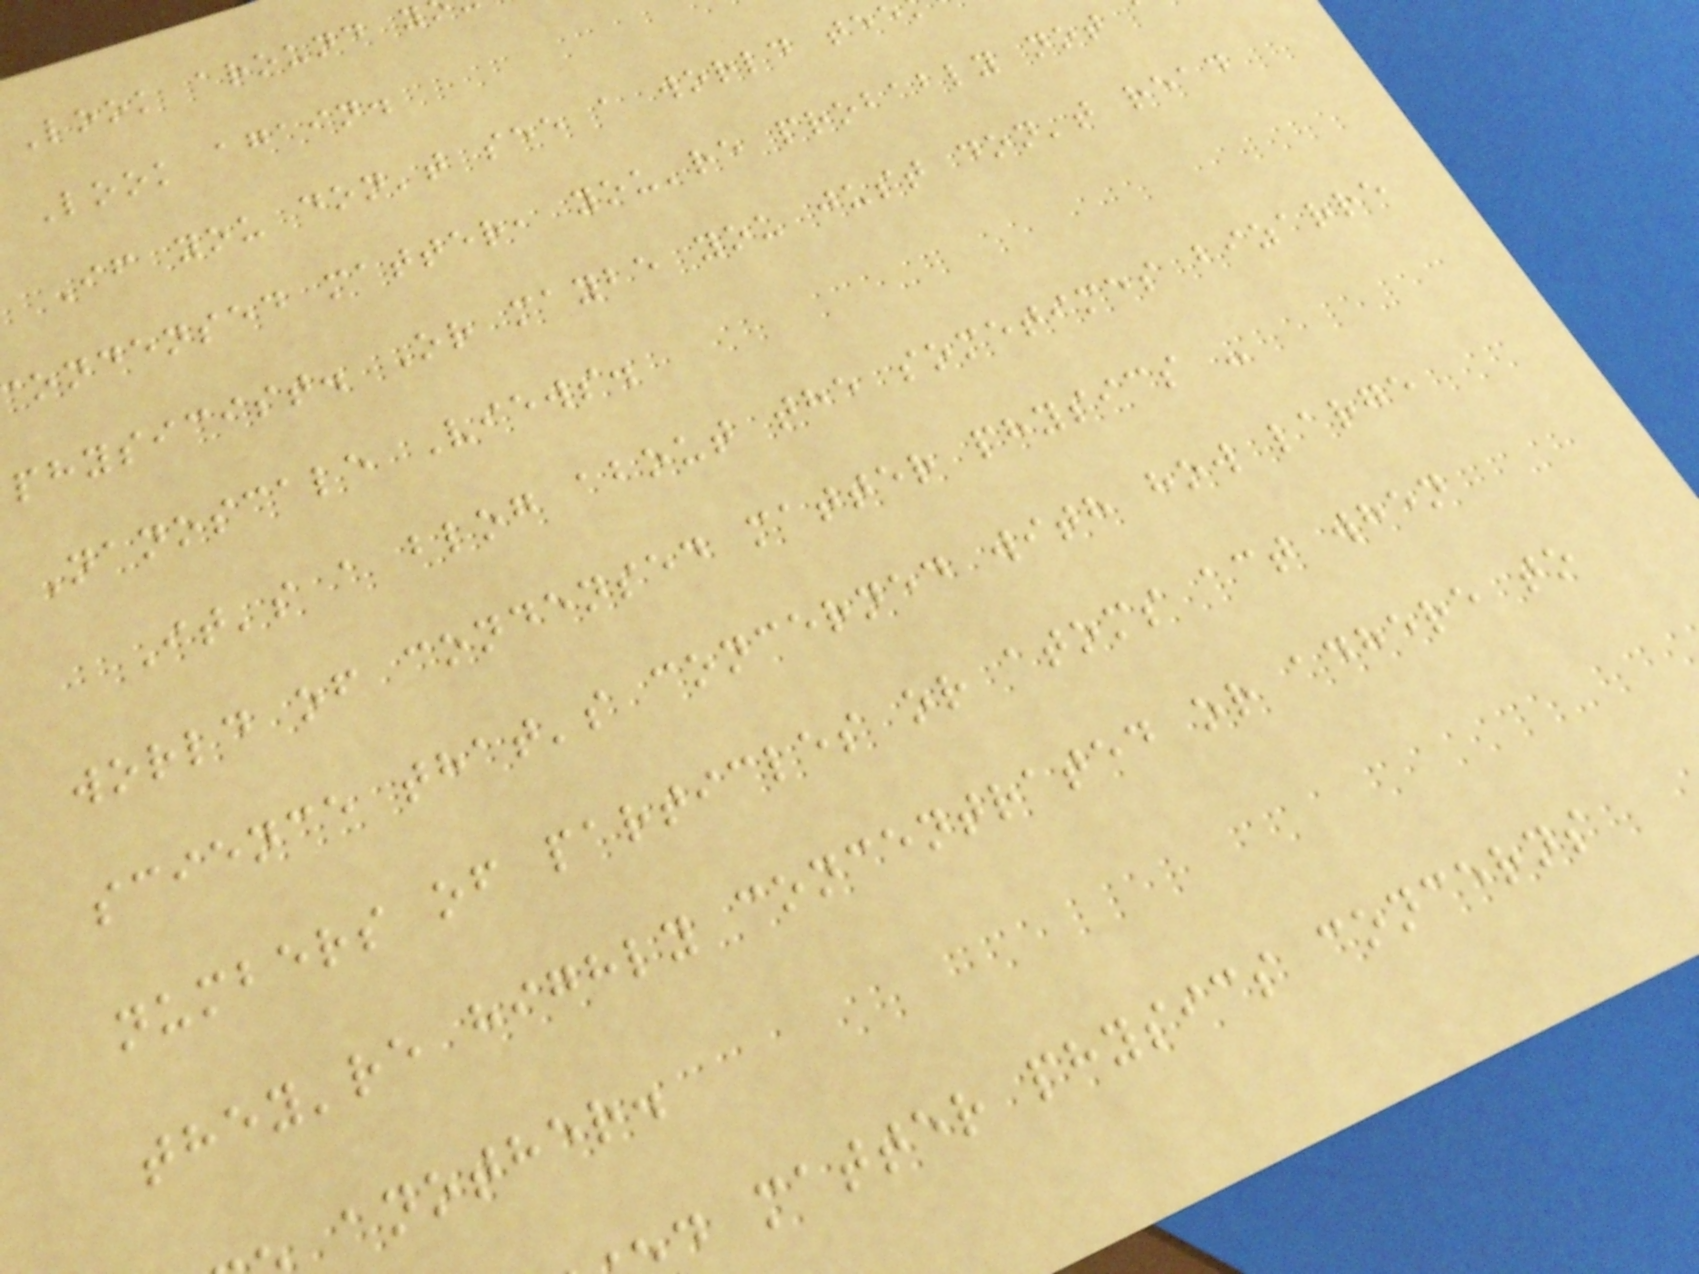Look around y
Look again.
If you don't see a world tee
ondensed matter, you're probably not
physicist. Or maybe you just don't read
Nanoscale Views.
It's a blog about the sometimes bizarre
world of condensed matter physics -
science that's concerned with how large
numbers of particles or atoms act when
they're highly concentrated or adhere to
another.
d matter physics concerns
